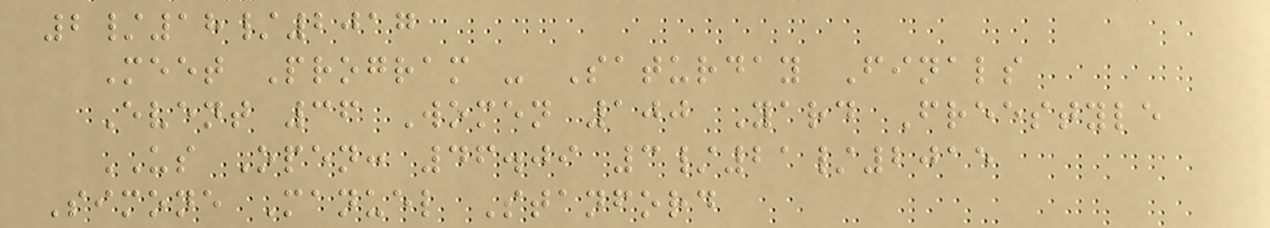2/18/2017
Meet Program - Saturday Finals
Event 36 Women 100 Yard Freestyle
US Open: 46.09 3/21/2015
Simone Manuel Stanford
